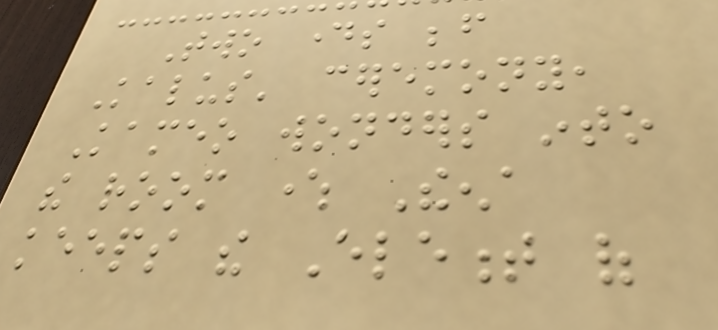Two days before
Kalus' ceremony,
Kameo wonders into
the room where Theena
keeps the Element of
